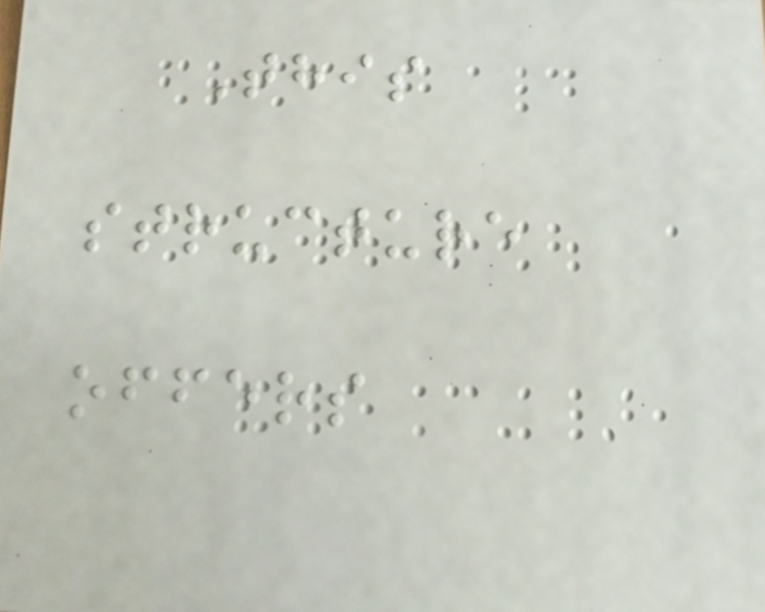This
structure
offers
